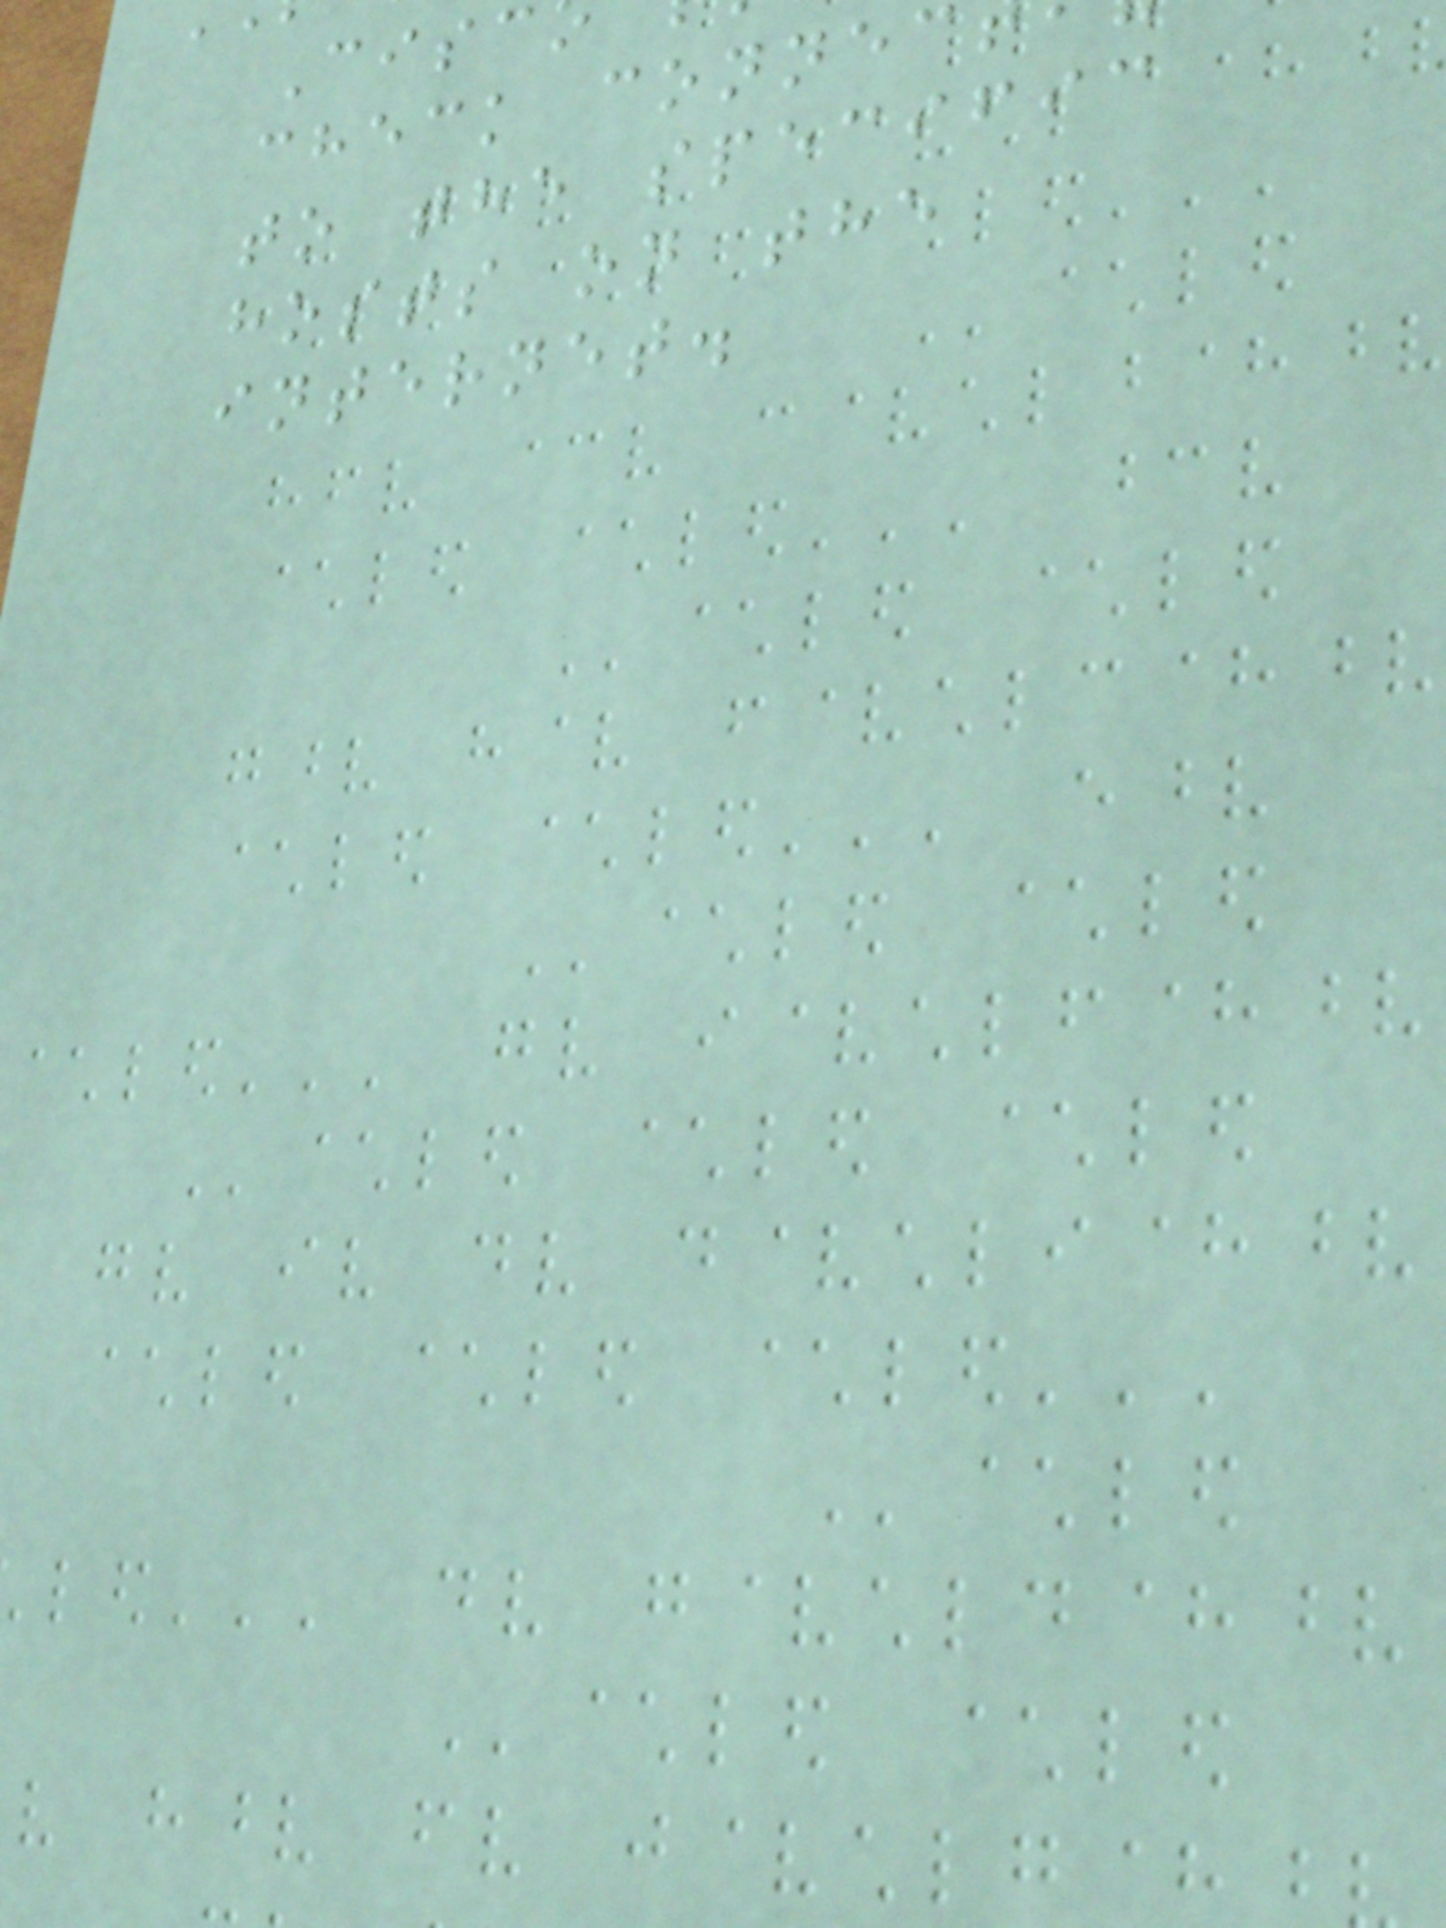Cisc
check connec
to the specific
hosts on the
internet.
